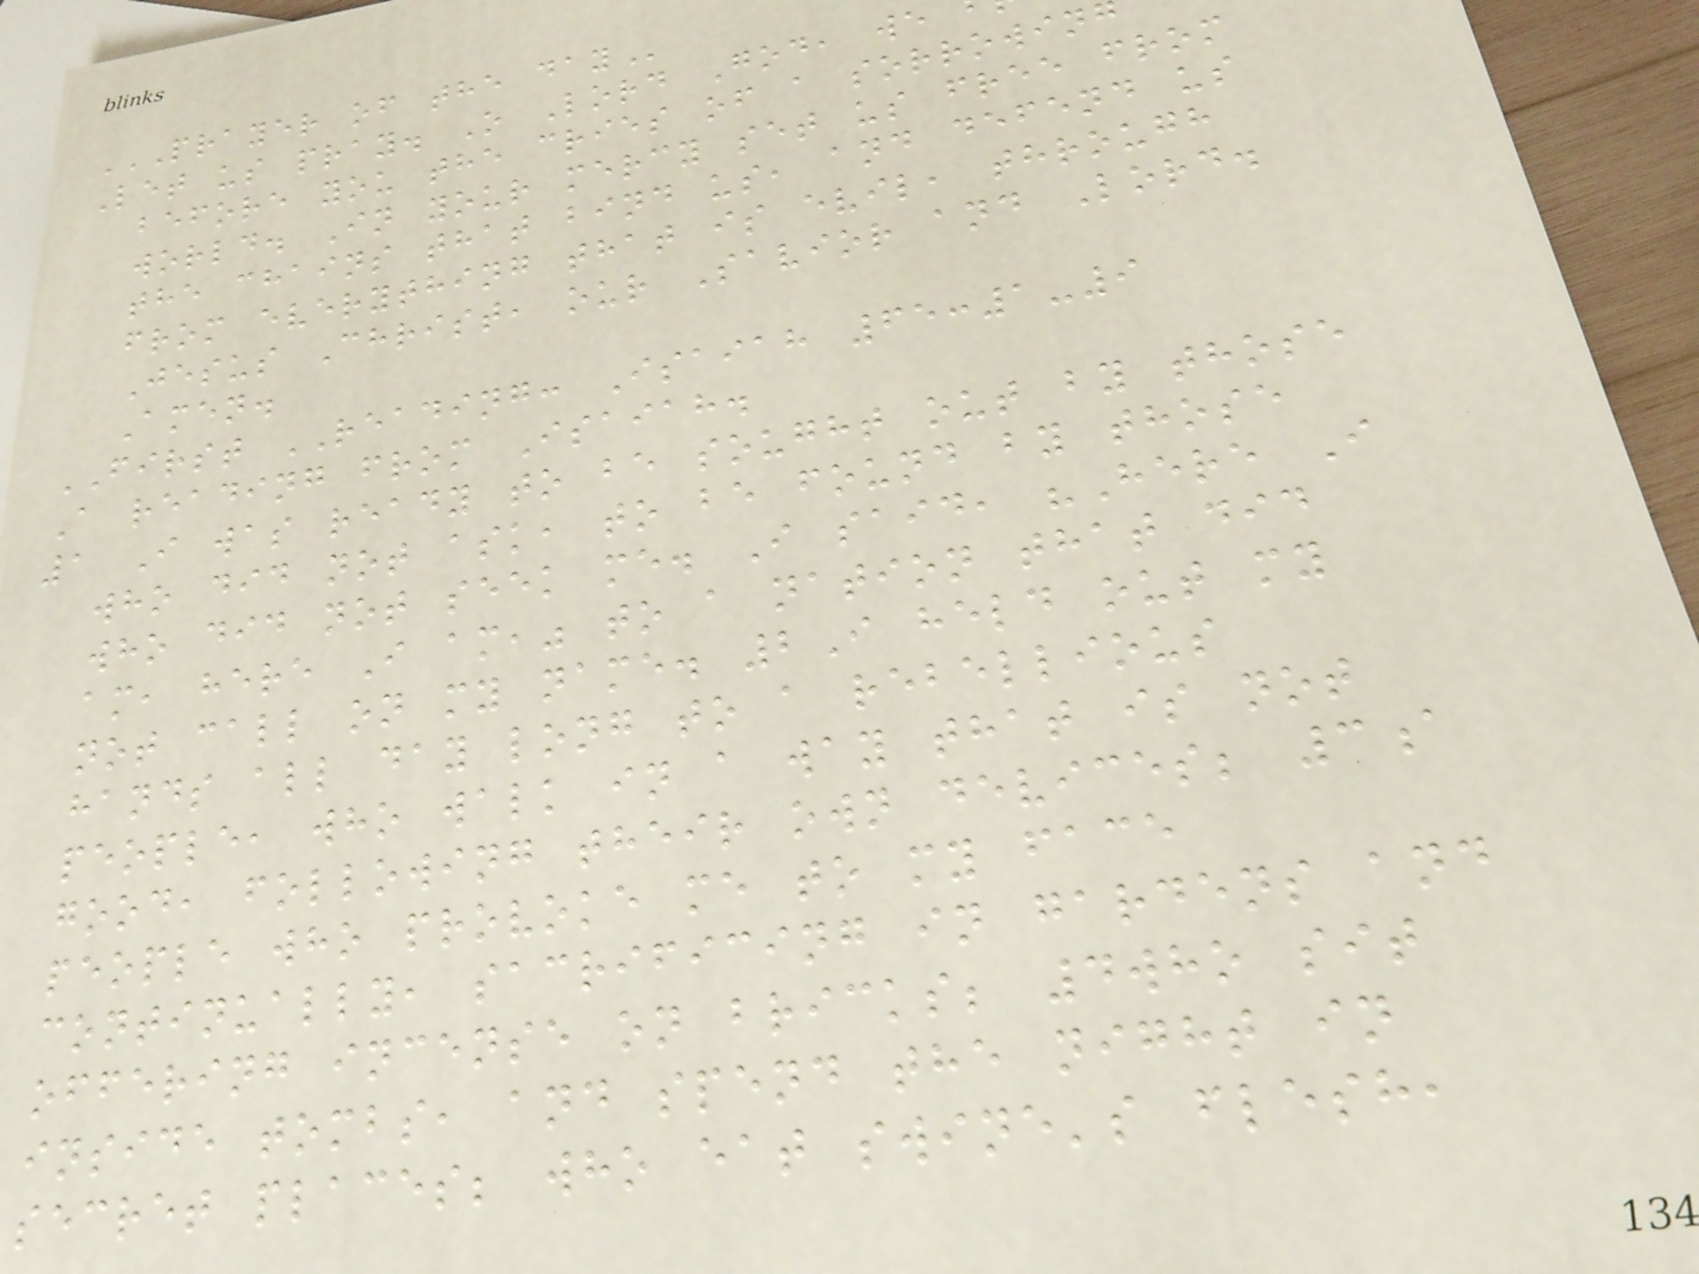PRAYER OF THE DAY
Let us pray. O Lord God, we
before you the cries of a sorrowin
world. In your mercy set us free from
the chains that bind us, and defend us
from everything that is evil, through
Jesus Christ, our Savior and Lord.
Amen.
FIRST READING: Isaiah 65:1-9
A reading from Isaiah.
1 I was ready to be sought out by those
who did not ask, to be found by those
who did not seek me. I said, "Here I
am, here I am," to a nation that did
not call on my name. 2I held out my
hands all day long to a rebellious
people, who walk in a way that is not
good, following their own devices; 3a
people who provoke me to my face
continually, sacrificing in gardens and
offering incense on bricks; 4who sit
inside tombs, and spend the night in
secret places; who eat swine's flesh,
